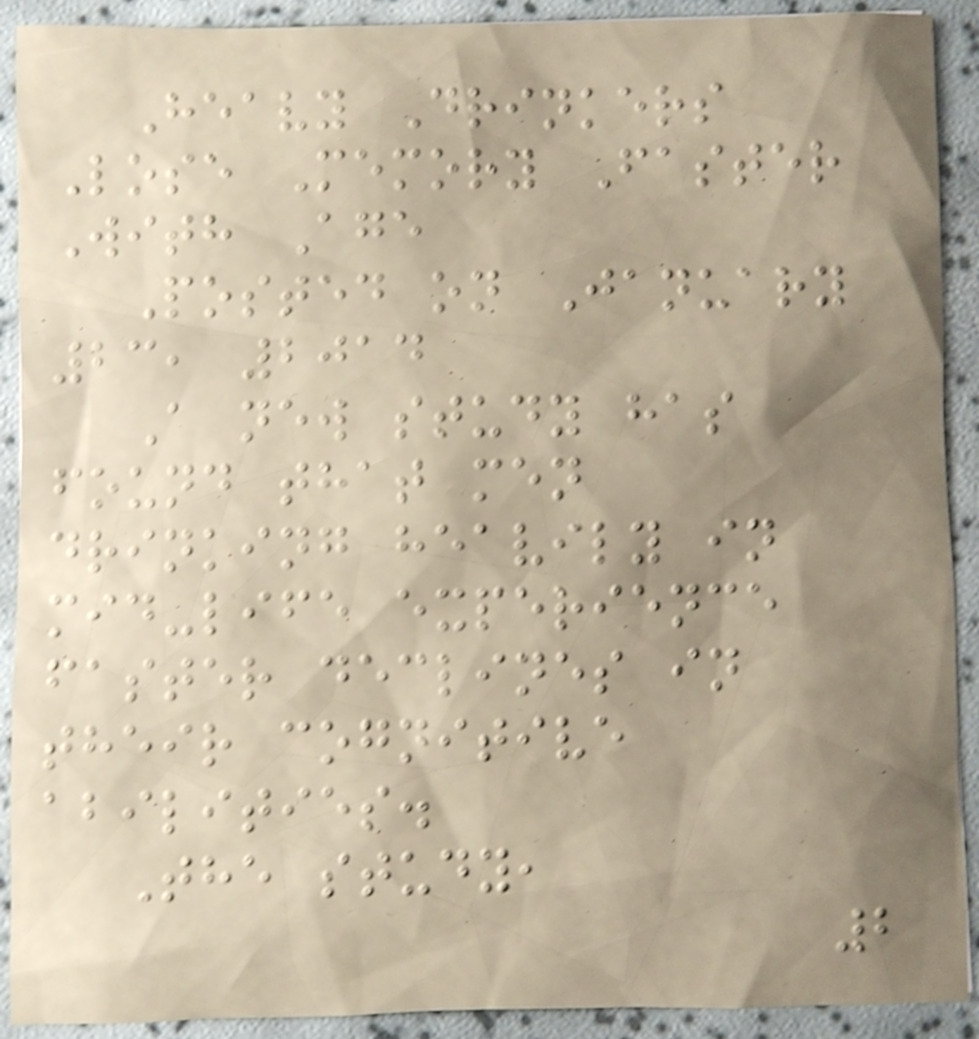Heavy Drinkers
Lose Memory Faster
With Age
Posted on January
23, 2014
A new study has
found that men
drinking heavily in
mid-life experience
faster declines in
their cognitive
abilities.
The study,
2
